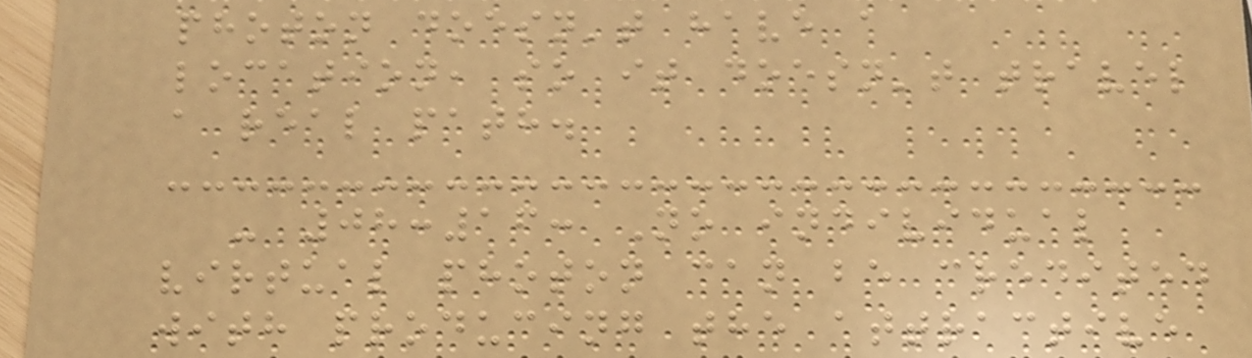photon doesn't have a
location, so it doesn't travel
a real path.
- 08:16: No individual
virtual photon can be credited
with producing the attractive
